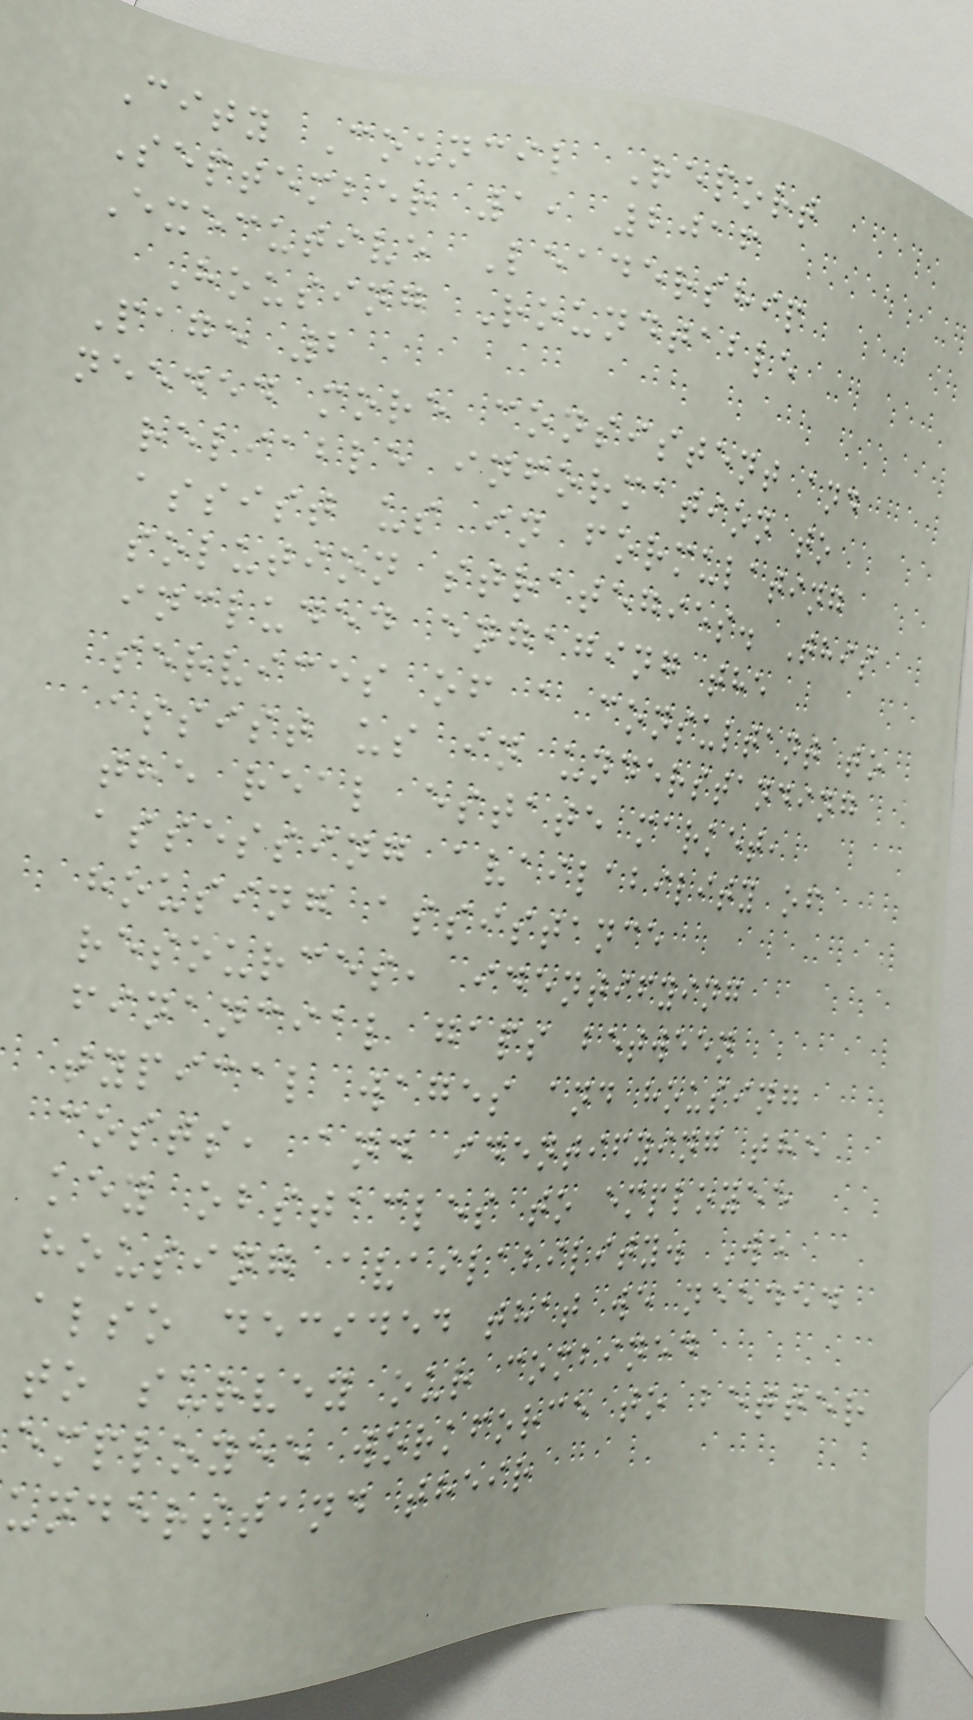City Council Report
September 1, 2016
Executive Leadership
Housing Roundtable
Page 2
needed more consistent and
reliable information to
assist us in formulating
solution strategies. This
included engaging the
services of a consultant to
assist us in understanding
the real estate market,
assessing availability of
housing assistance
resources, identifying
financial gaps between
typical wages and housing
costs, and identifying the
key obstacles to employee
housing availability. We
also decided that we needed
to survey our combined
employee workforce to better
understand their
